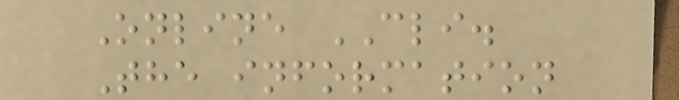Online CLI.
The information
